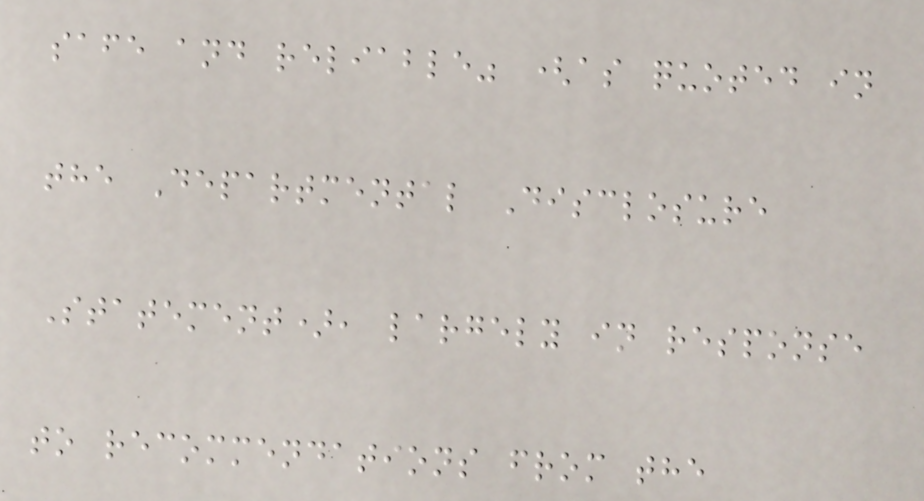safe and reliable" (as quoted in
the Departmental Disclosure
Statement), largely in response
to recommendations from the
